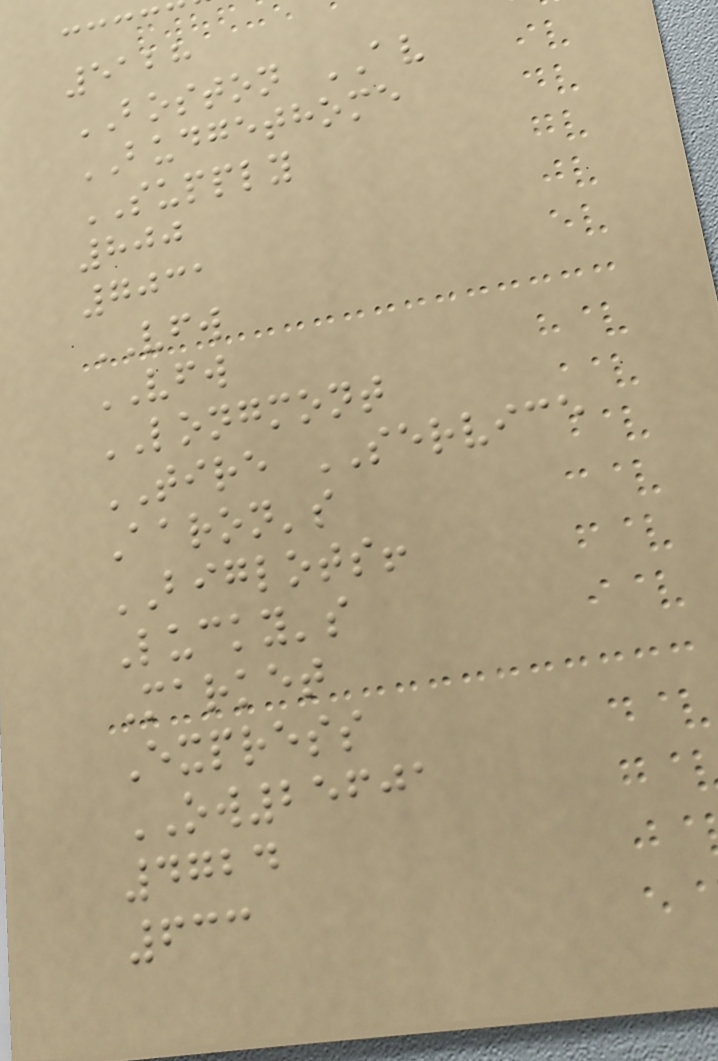5128
BOSTON AV
BUDGETHOME
SUPPLY
800
7031
VFW
VFW
LONGMONT
TIRE SERVICE
Aaron's
BIGLOTS!
Lucky's
Market
Express
OW25601
4724
633
